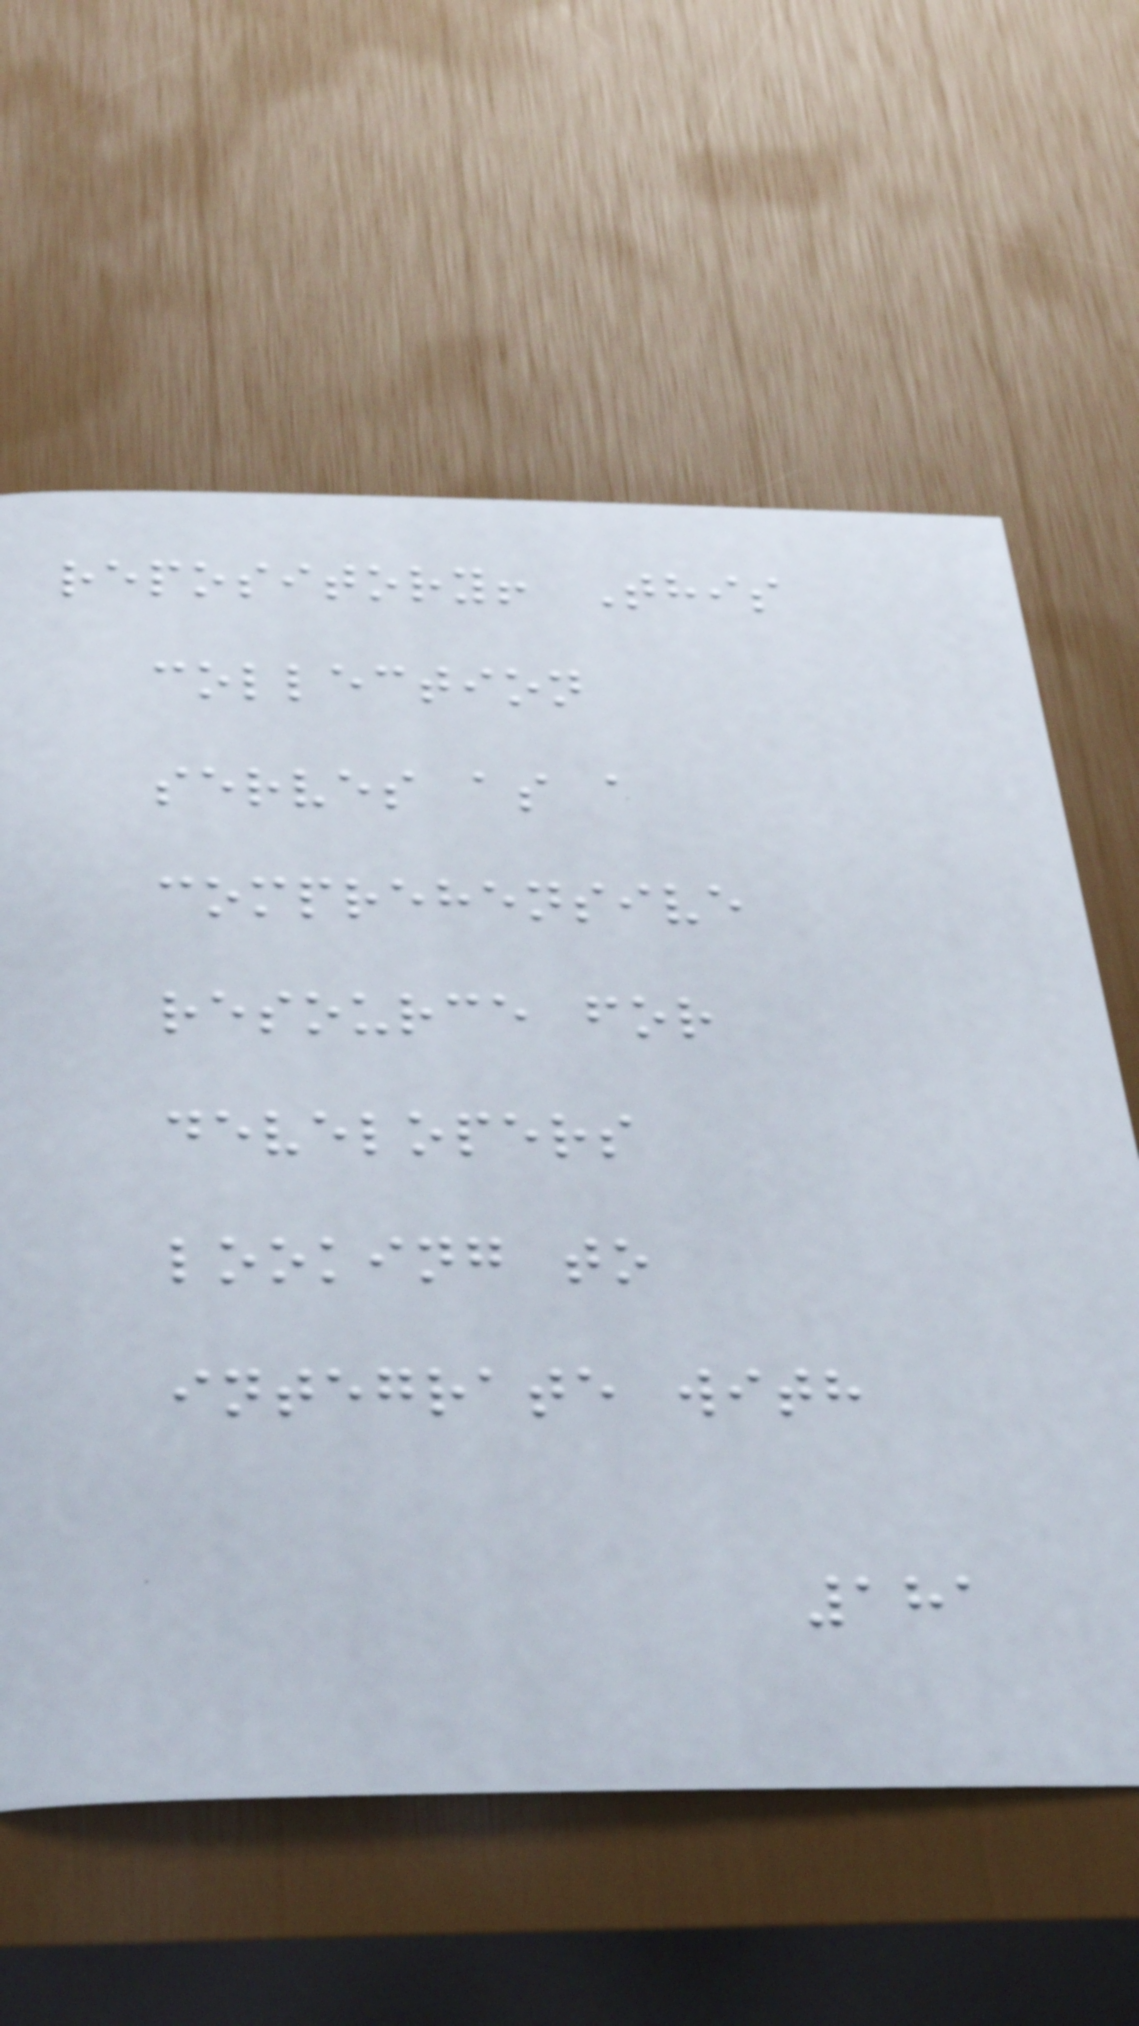repository! This
collection
serves as a
comprehensive
resource for
developers
looking to
integrate with
181
